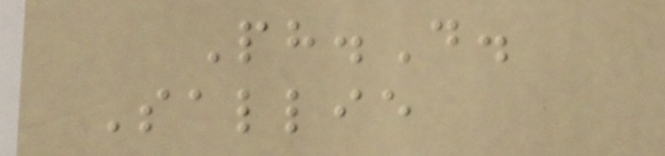Ph.D.
Sallie
